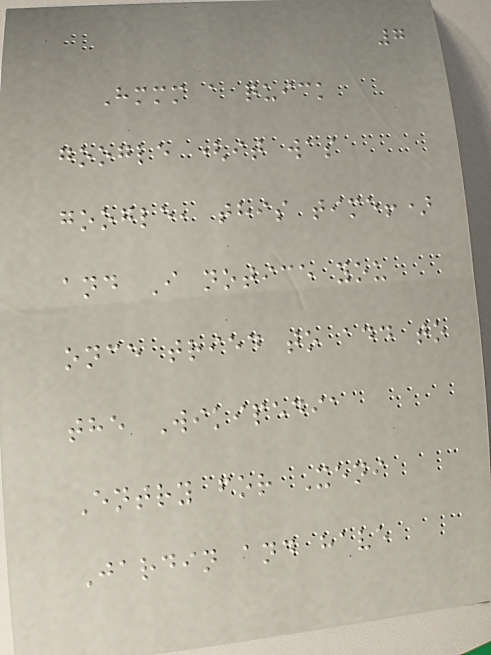7
Hmmm a quick
google (it was
google, this time!)
and I notice you
once tried to add to
the Wikipedia
Entry for Xeni
Jardin and have
